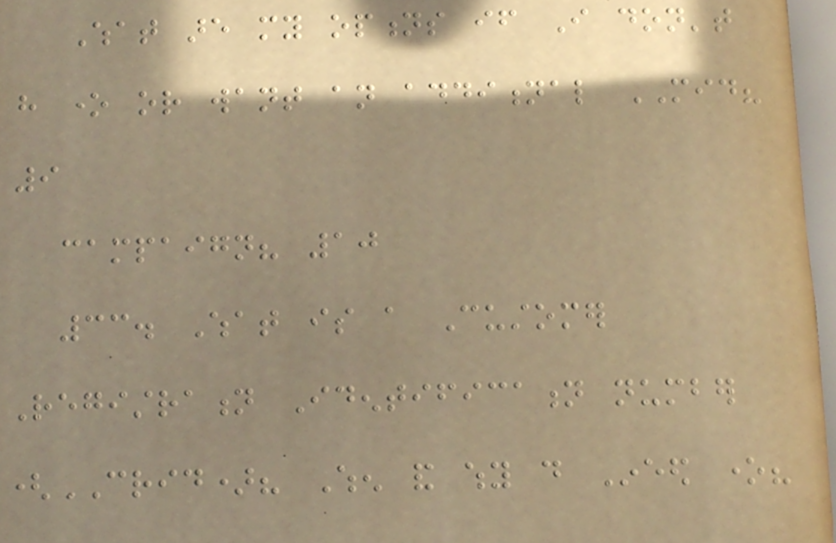What are my options if I don't
have one or want an additional MID?
9
campaign? 10
33. What is a Customer
Registration Identification number
(CRID)? When and why do Ineed one?
